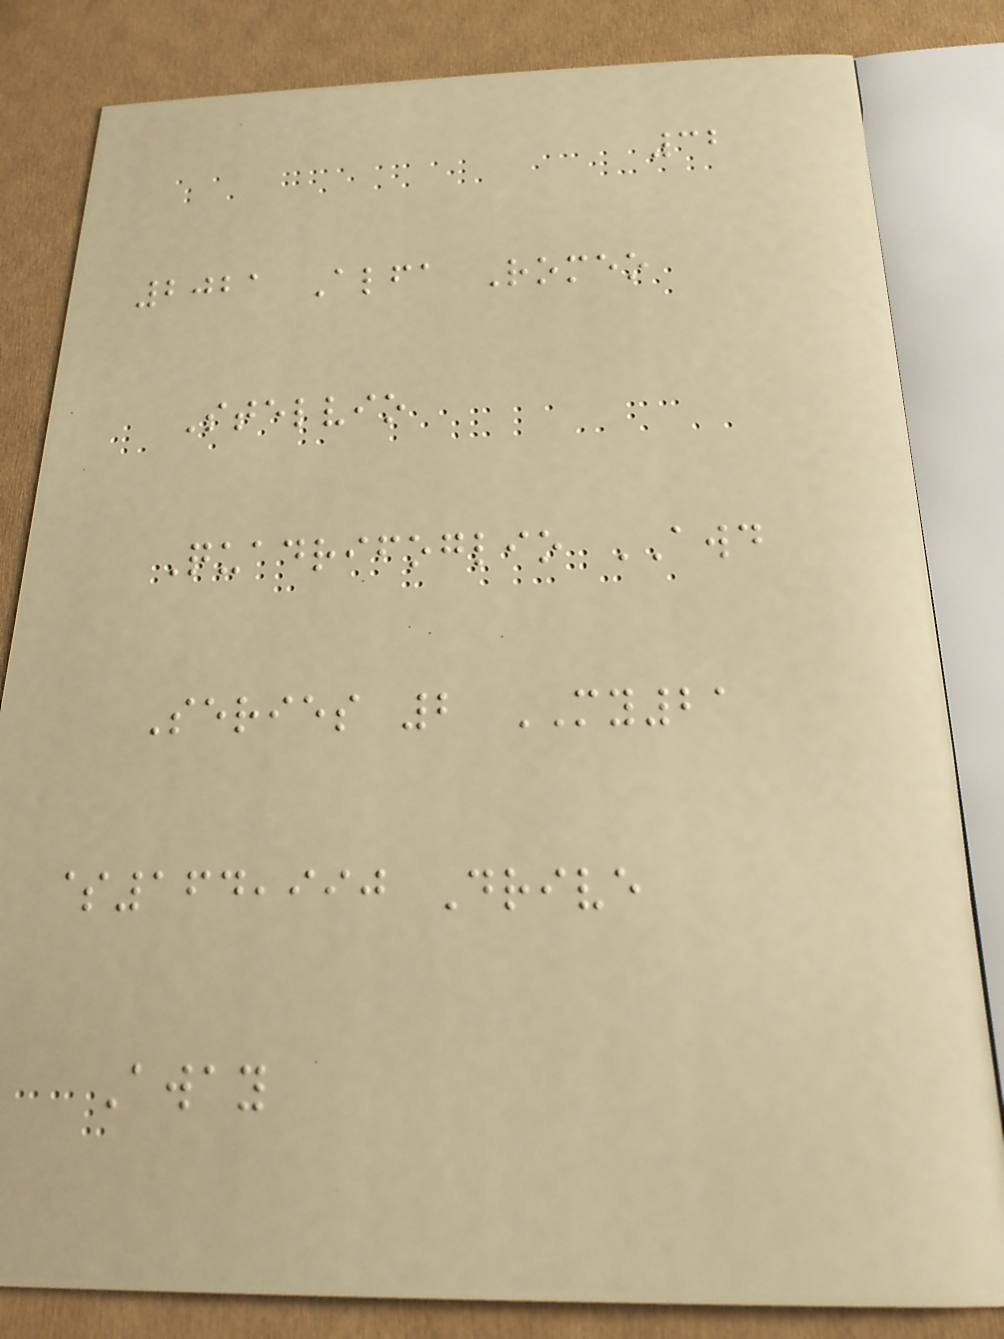32
2021 Alfa Romeo
Stelvio
Quadrifoglio AWD
Series 2 MY21
$164,990 Drive
Away
